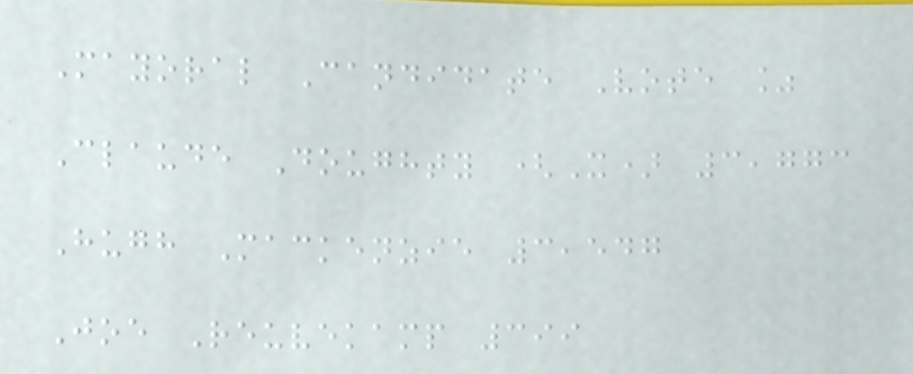Mayoral Candidate Vote %
Claude Doughty (X) 3,773
Hugh Mackenzie 3,547
Joe Reuvekamp 399
